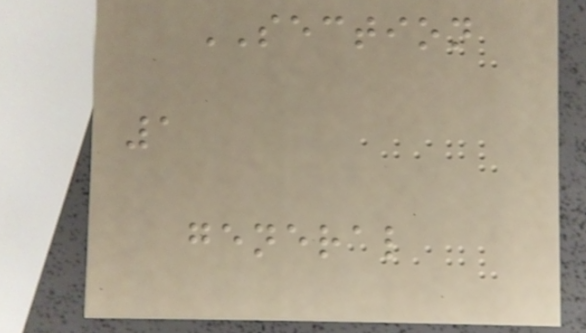SECTION
1
general
